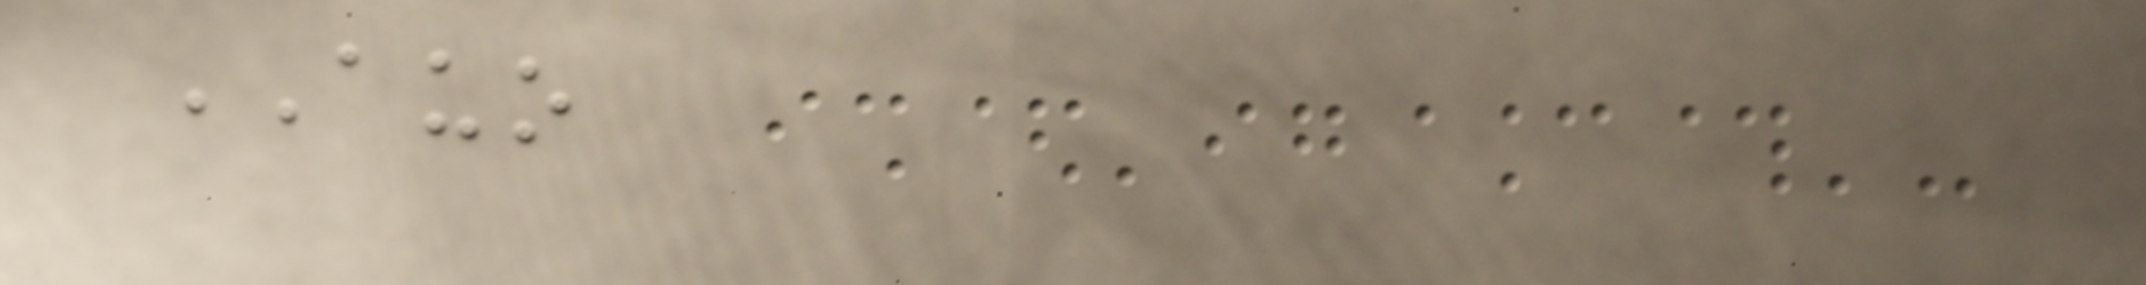AUO
